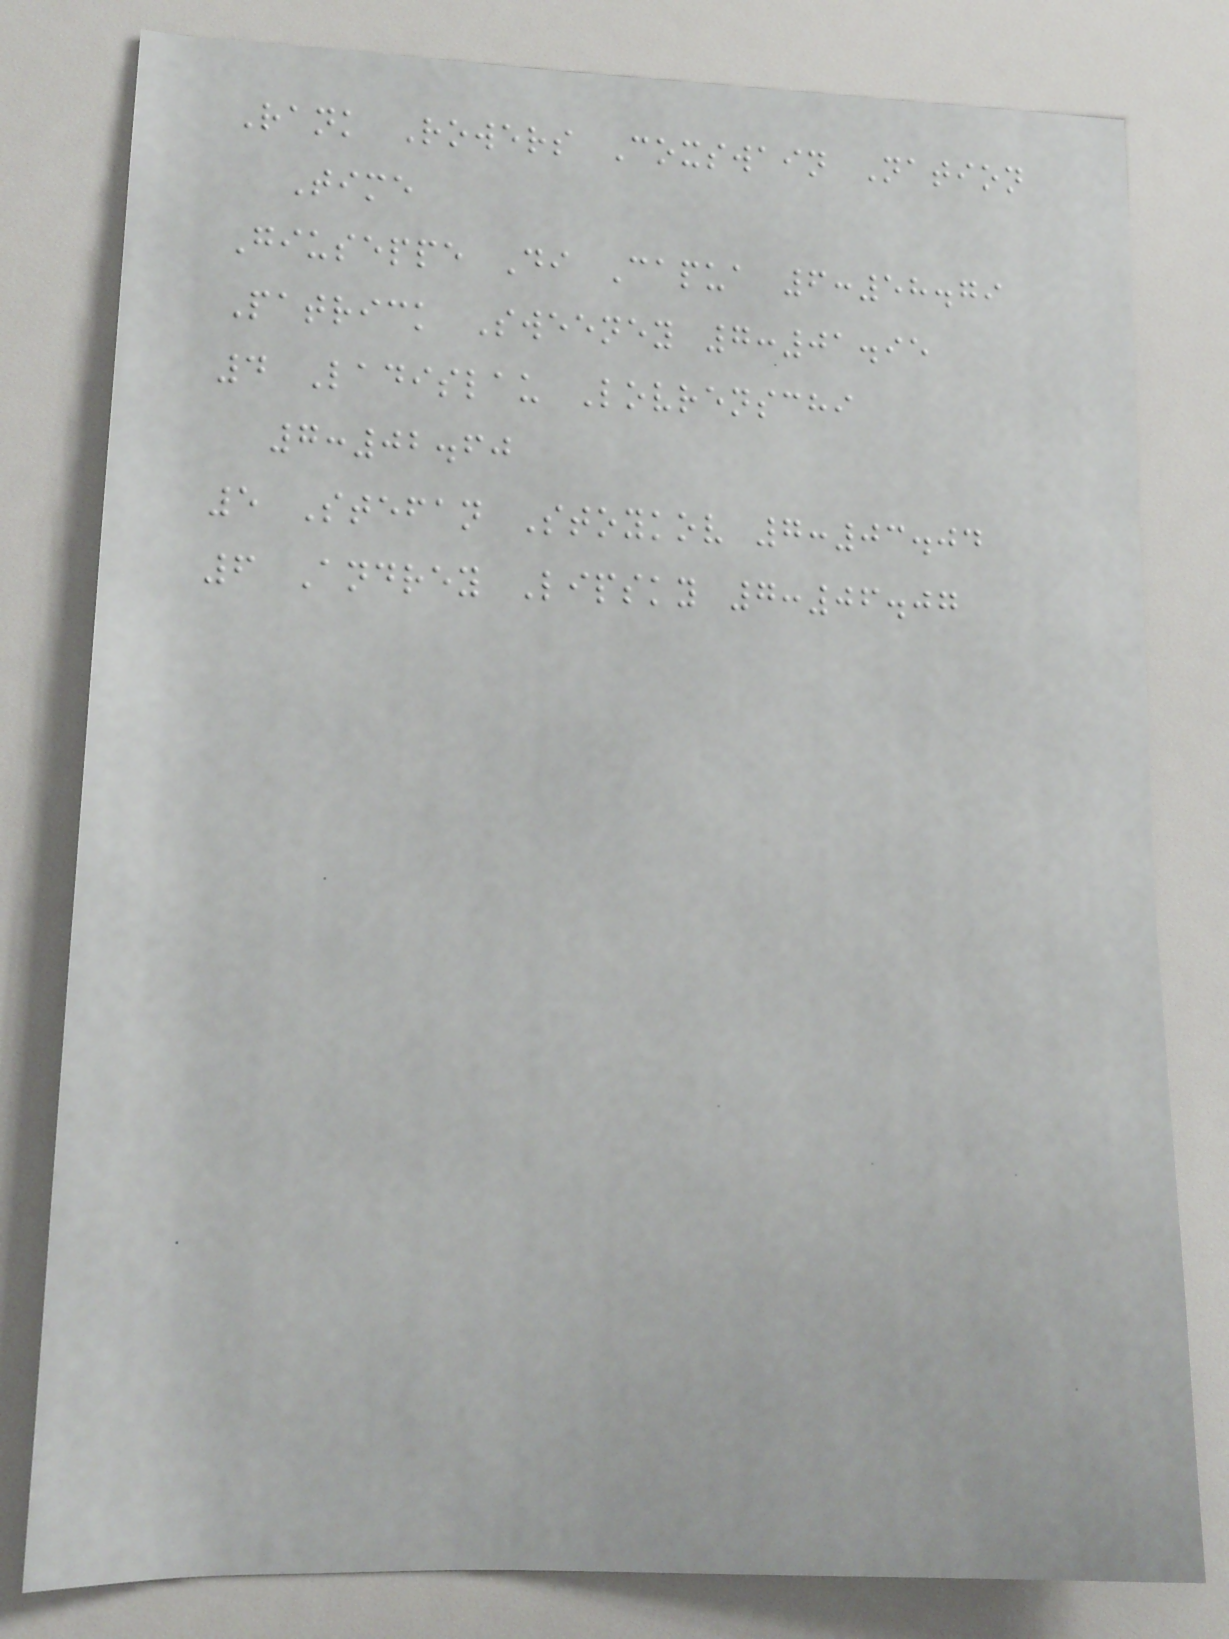Rank Rowers Coxswain Nation
Time
Giuseppe Di Capua 6:58.79
Patrick Sweeney 7:01.95
4 Ladislau Lovrenschi
7:02.60
5 Stefan Stoykov 7:03.04
6 Andrey Lipsky 7:06.07
